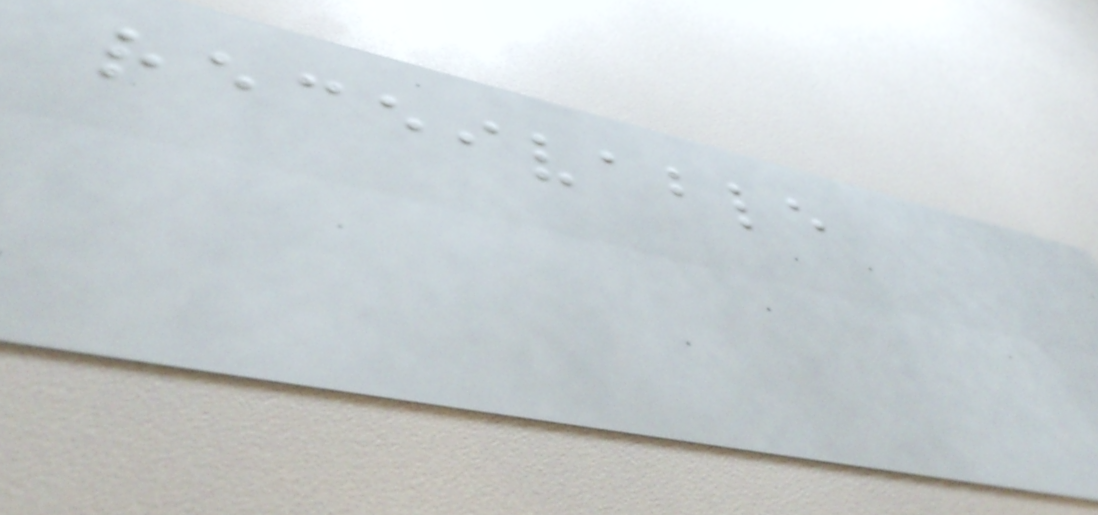receivable
